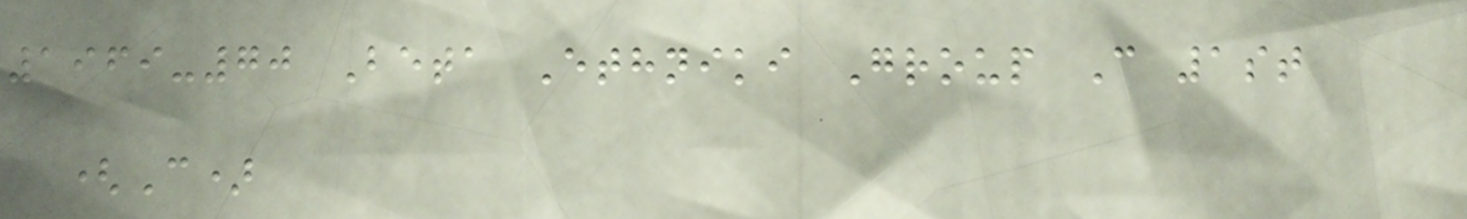1969-70 Beta Ethniki Group C 1st
(C)
